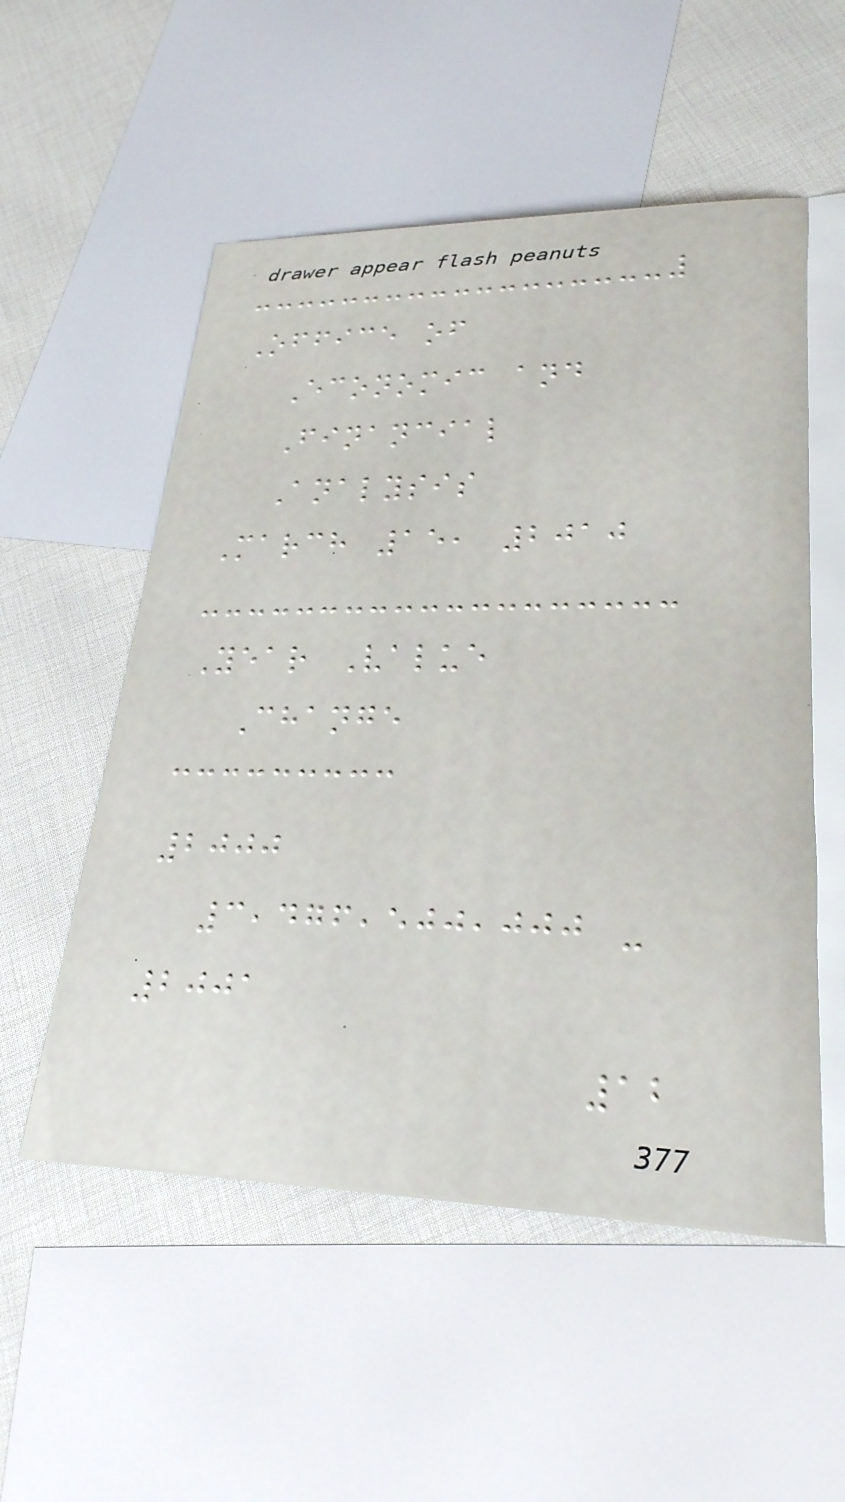Office of
Economic and
Financial
Analysis
March 15, 2010
Year Value
Change
2000
3,476,500,000 -
2001
12
